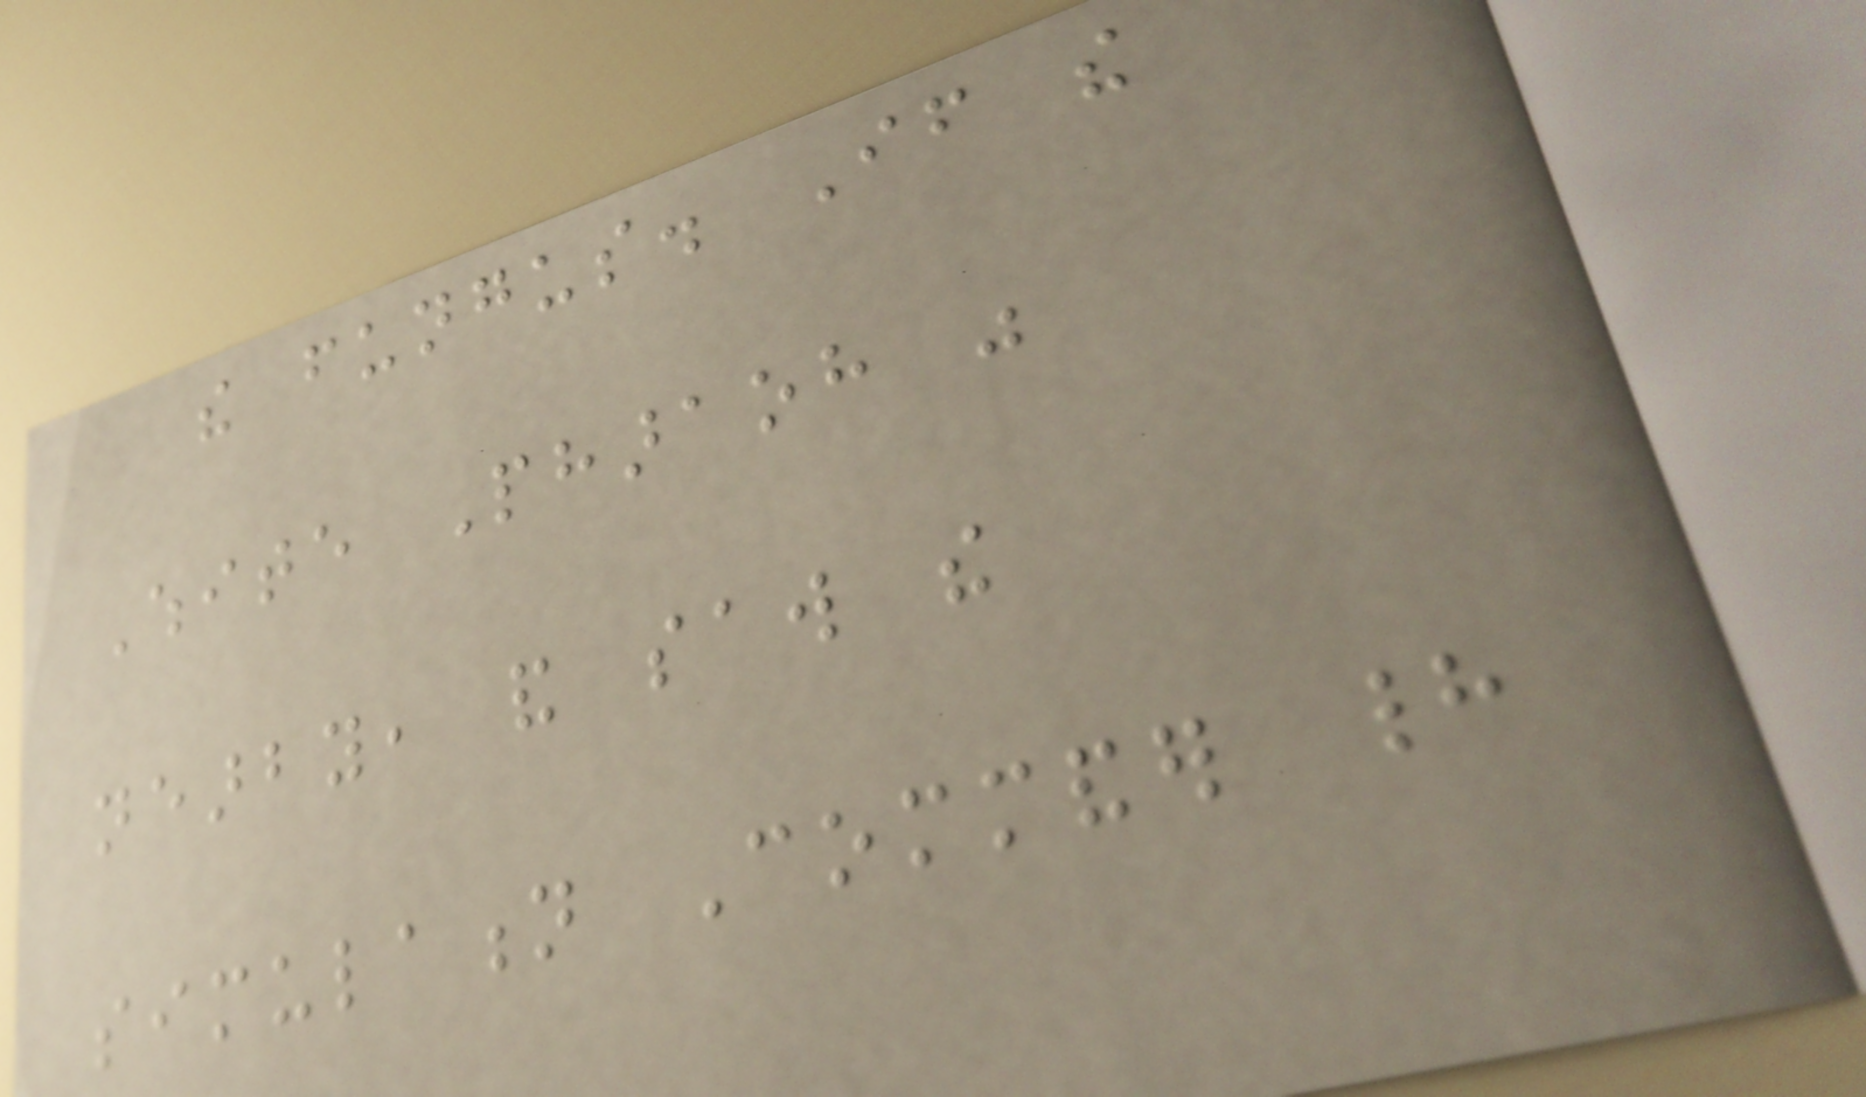the fungus. If the
White Pharaoh was
nearby, and saw the
simulation Commander had
